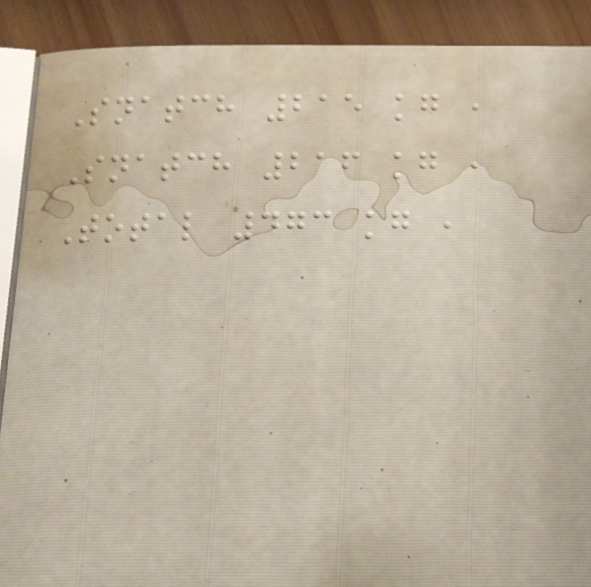Snatch 215 kg ,
Snatch 216 kg ,
Total 473 kg ,
